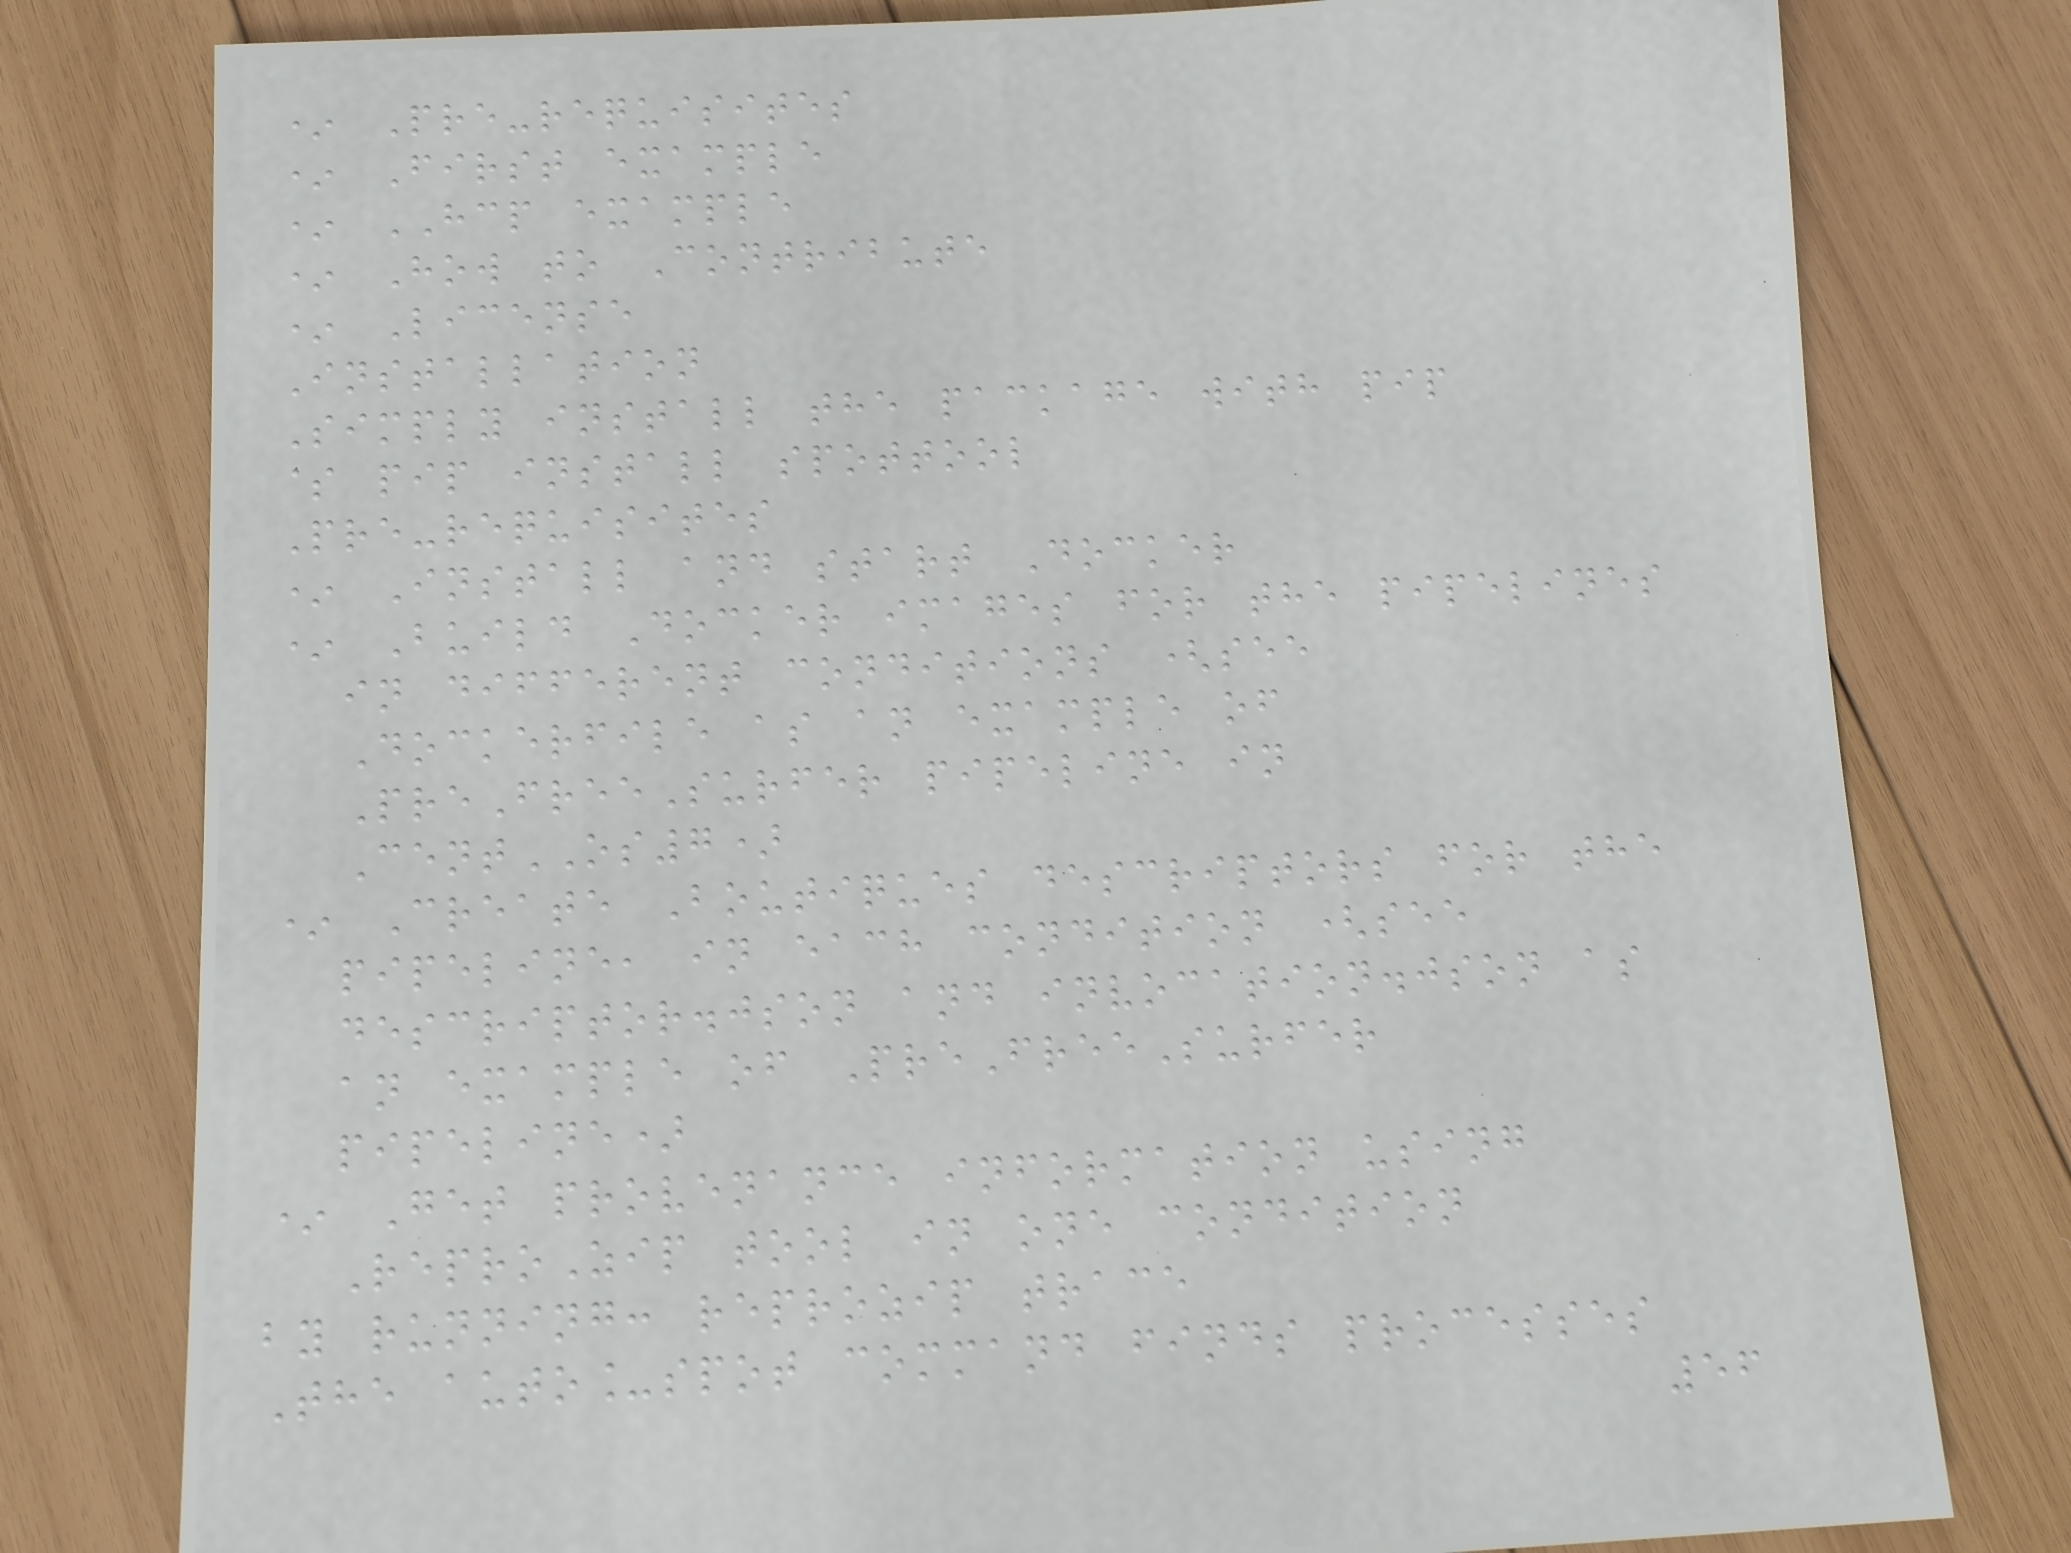* Pre-requisites
* First example
* HCP example
* How to Contribute
* License
Installation
Simply install the package with pip
$ pip install spottool
Pre-requisites
* Install and start Docker
* Build Docker images for the pipelines
in different conditions (see
Dockerfile as an example of
PreFreeSurfer pipeline in
CentOS7)
* Create Boutiques descriptors for the
pipeline, in each condition (see
descriptor.json and invocation.json as
an example of PreFreeSurfer
pipeline)
* Get provenance information using
ReproZip tool in one condition
by running: reprozip trace
The auto_spot command finds processes
56
